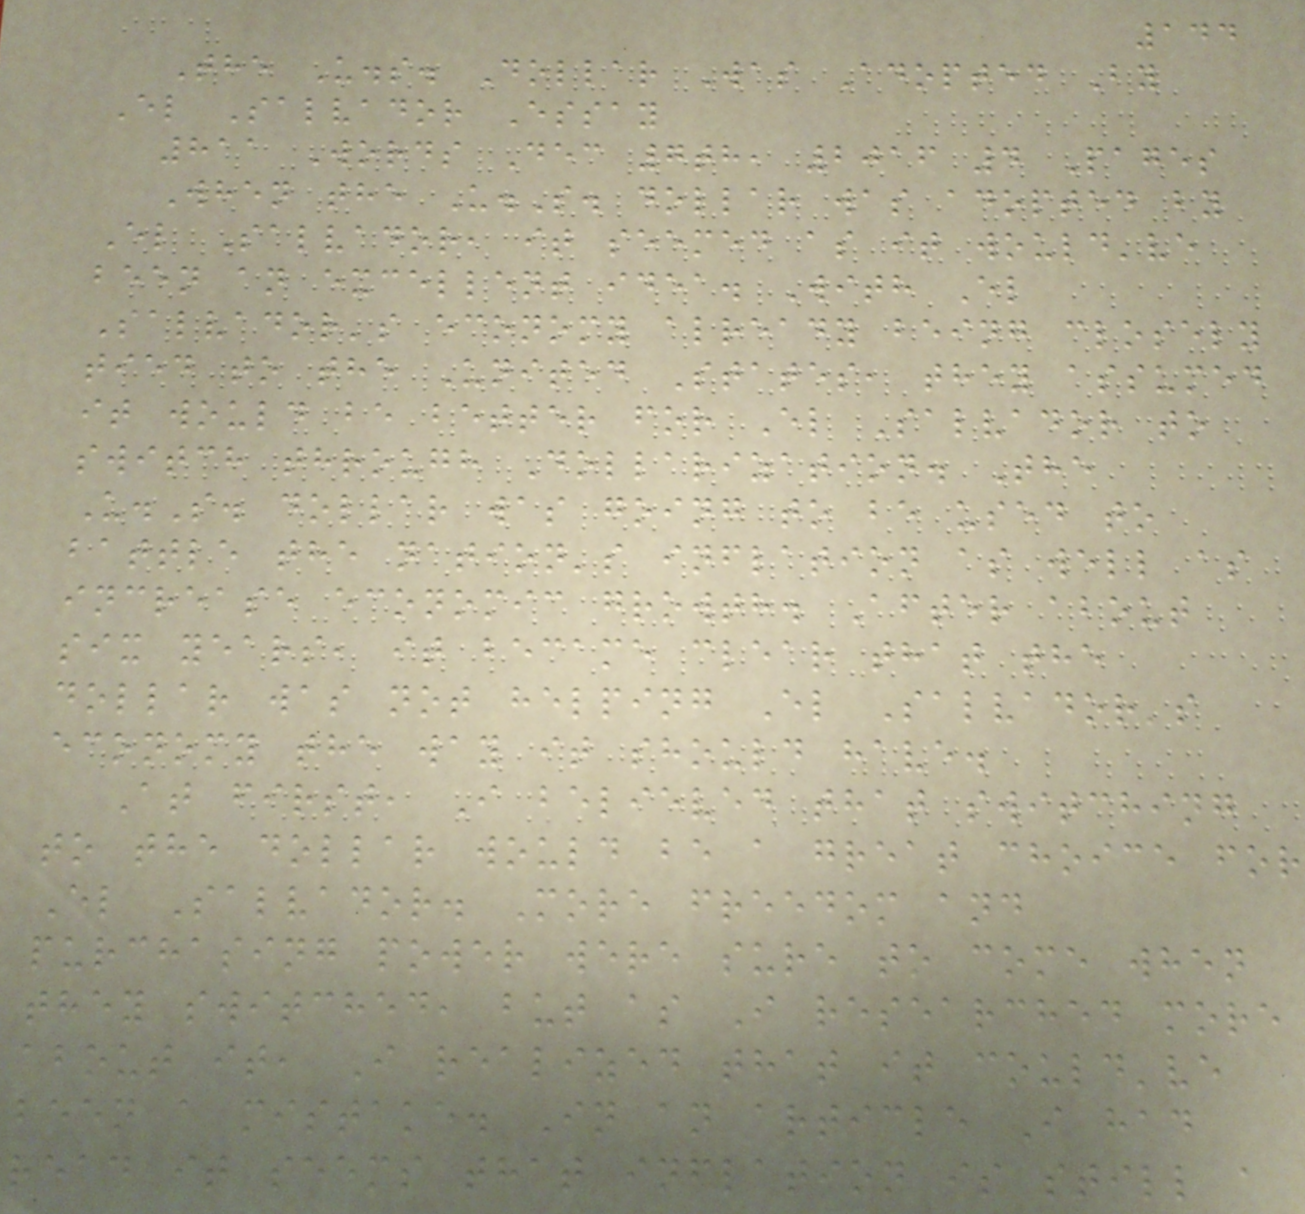144
The U.s. Dollar Was Adopted By
El Salvador Essay
811 Words Dec 7th, 2016 4 Pages
When the U.S. dollar was adopted by
El Salvador, it seemed as it would've
been an excellent idea. With El
Salvador's economy already being closely
tied to the United States, they assumed
it would be better for El Salvador to
switch through Dollarization. The
U.S. dollar was going to be used to
battle the nation's inflation as well as
increase economic growth. After about
six years, it became clear that the
dollar was not helping El Salvador's
economy the way it should have.
At first, I believed that switching
to the dollar would be a great choice for
El Salvador. More freedom and
purchasing power were sure to come when
they switched, but as I researched more
about it, I realized that it could've
been a mistake. In an article I had
read it seems that inflation is still a
